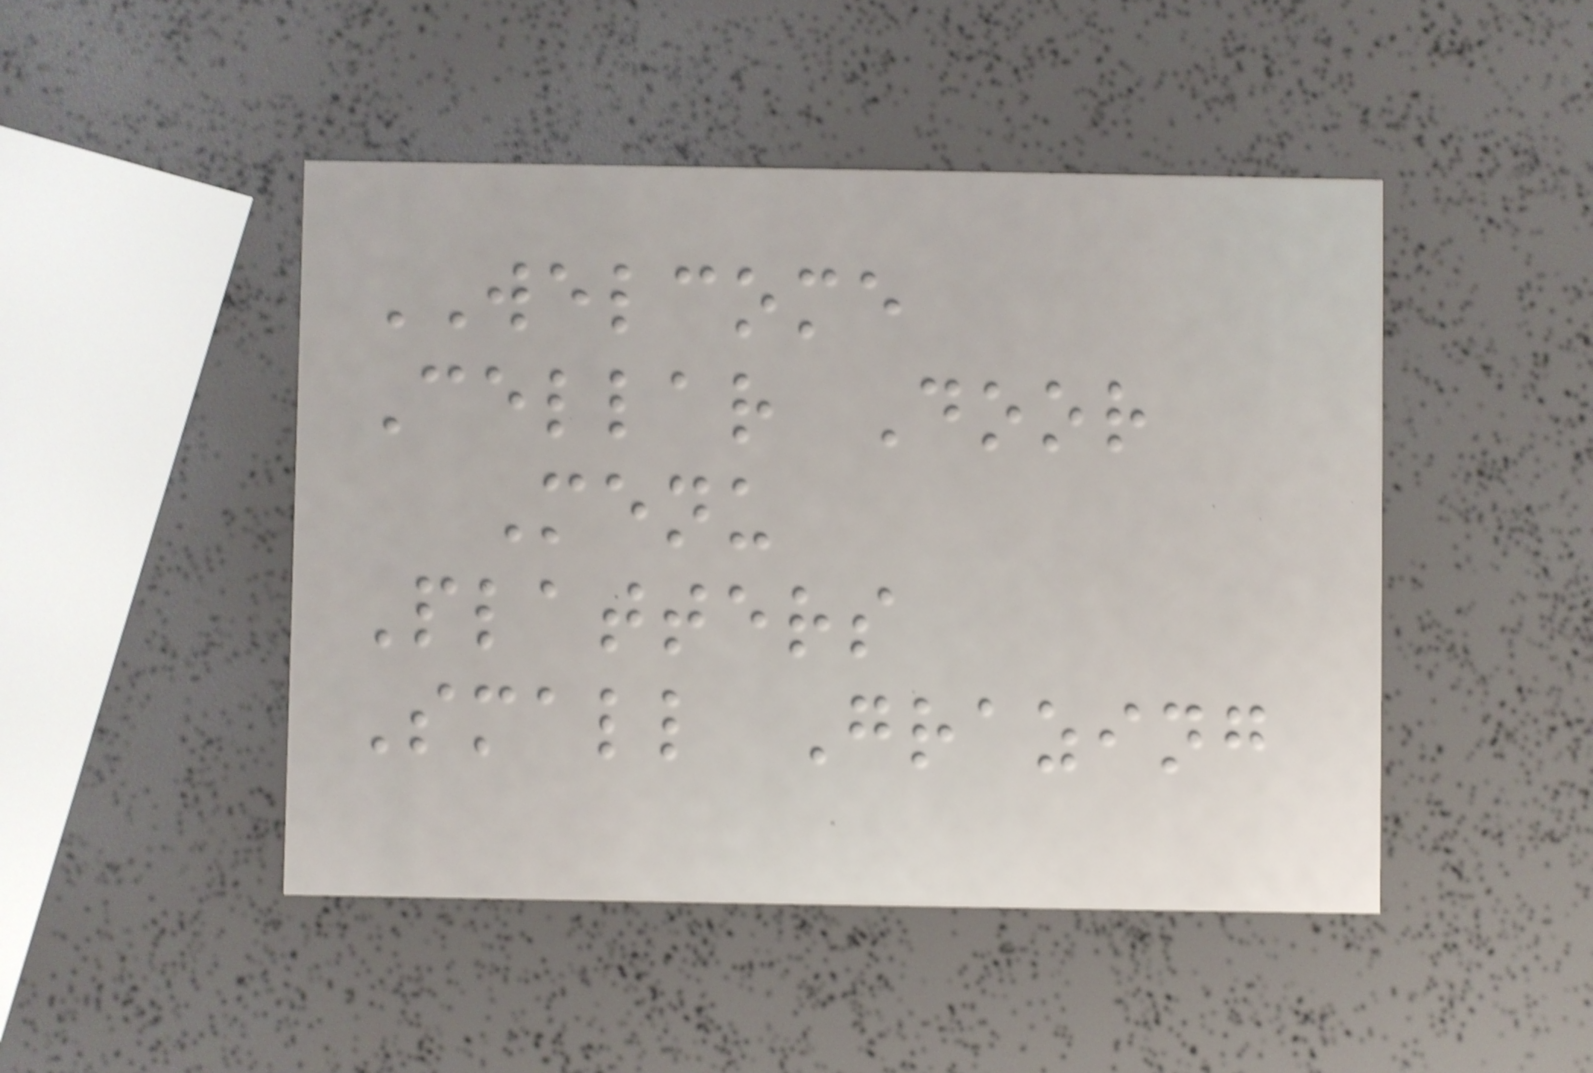WELCOME
Cellar Door
Menu
Platters
Small Grazing
